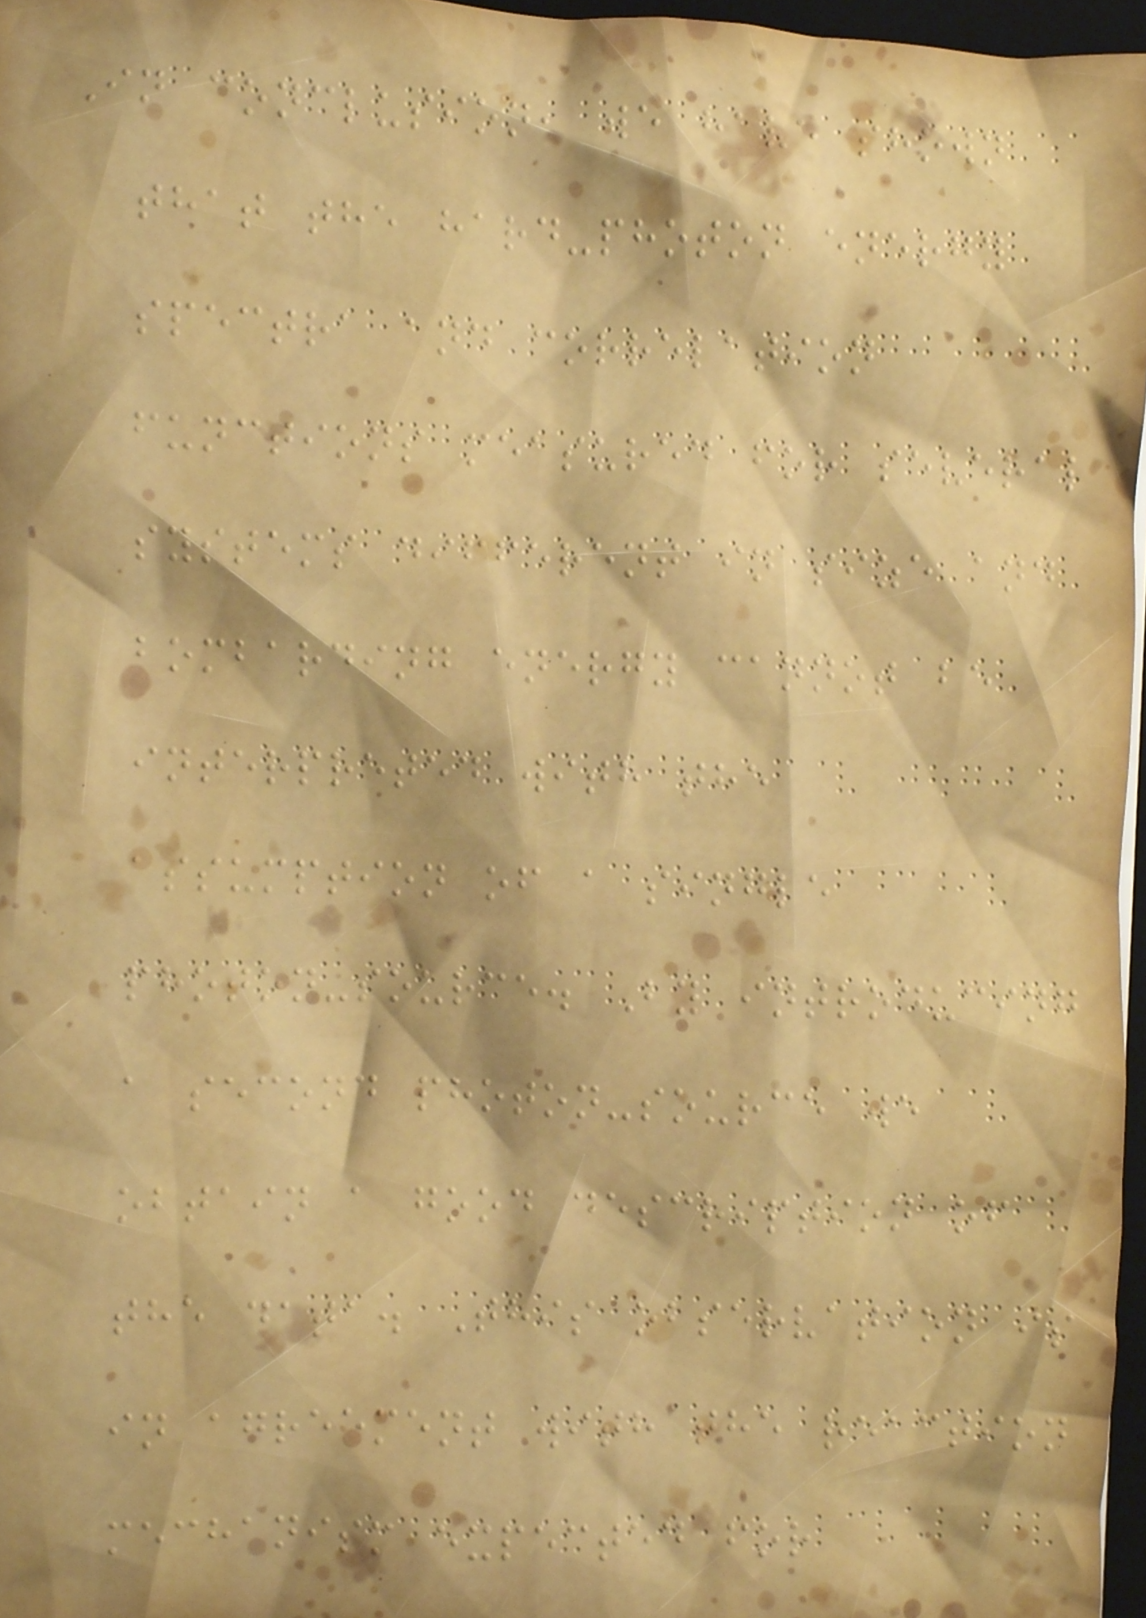In conclusion, we have shown
that the hard-photon energy
spectra and correlation
functions measured for several
systems different in size and
bombarding energy cannot be
interpreted with the
assumption of a single
photon-source. By introducing
a second photon-source we
obtain a good description of
the data. This observation is
in agreement with the reaction
mechanism expected for
